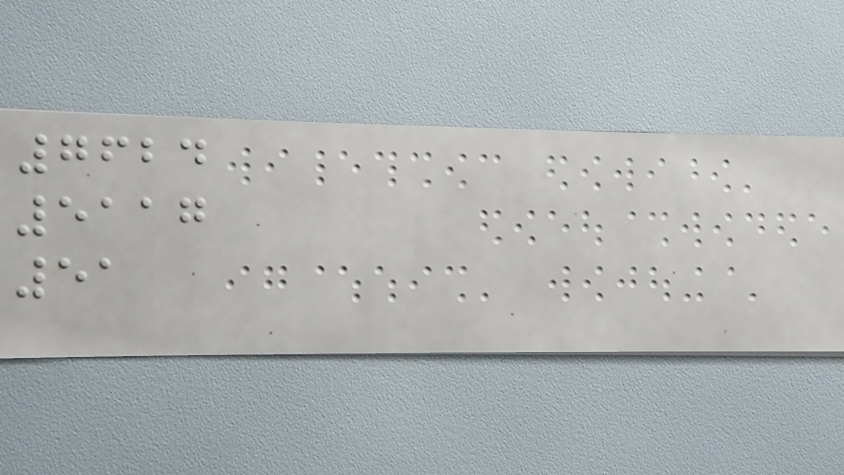7624
5117
51
